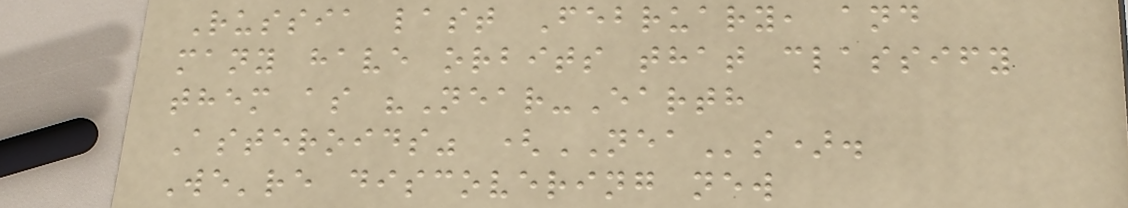Russia last February, and
many have orbits that classify
them as "Near-Earth
Asteroids" (NEAs).
We're discovering new
